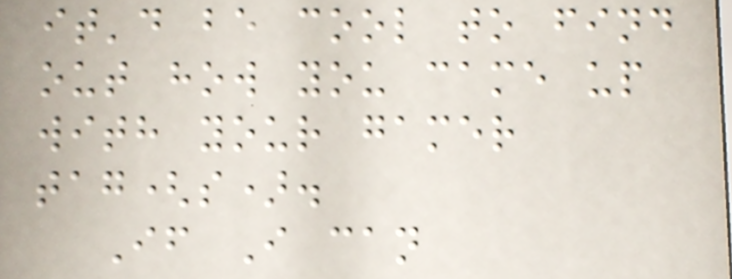it'd be cool to find
out how you came up
with your gamer
tag(s).
If I can
